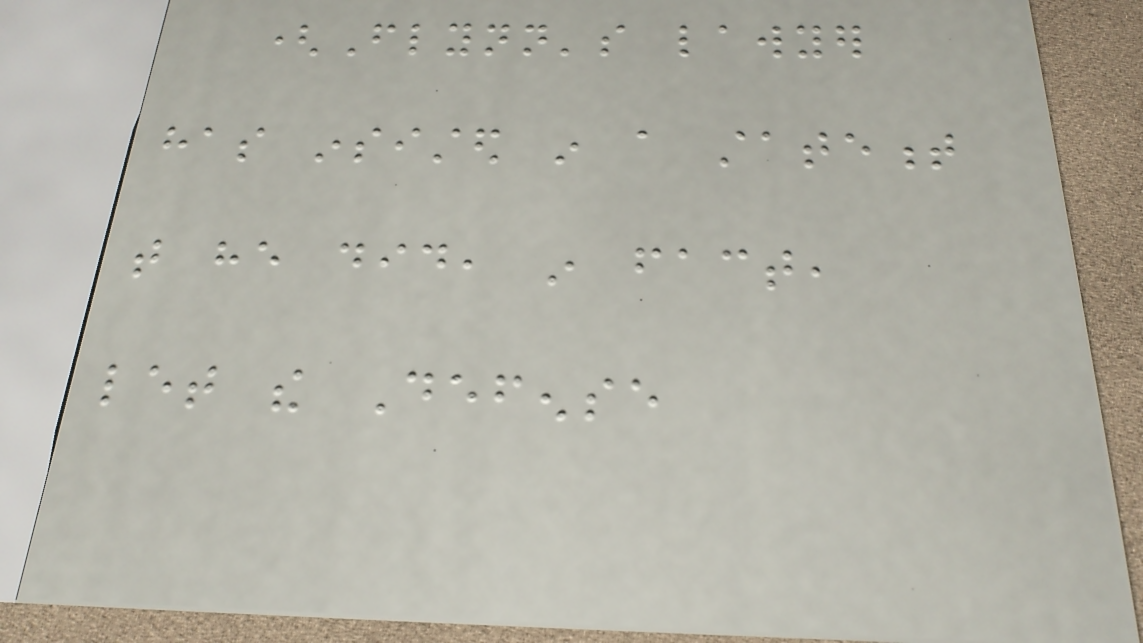(Flynn's lawyer
has insisted in a statement
that he did, in fact,
let the Defense
